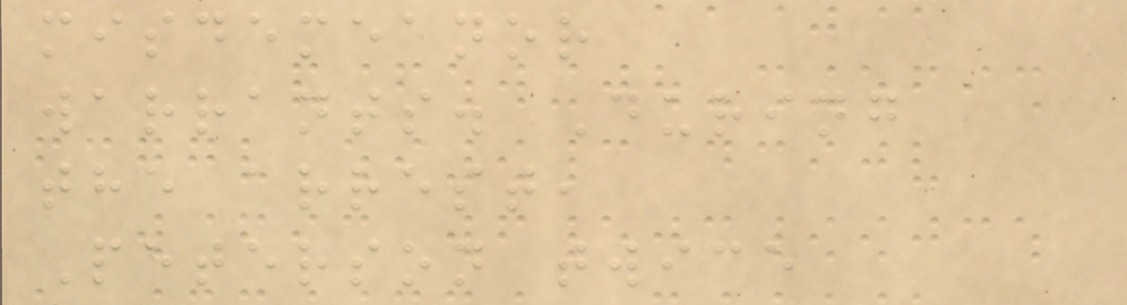misdemeanor
warrants. During
the arrest,
Peterson twice
